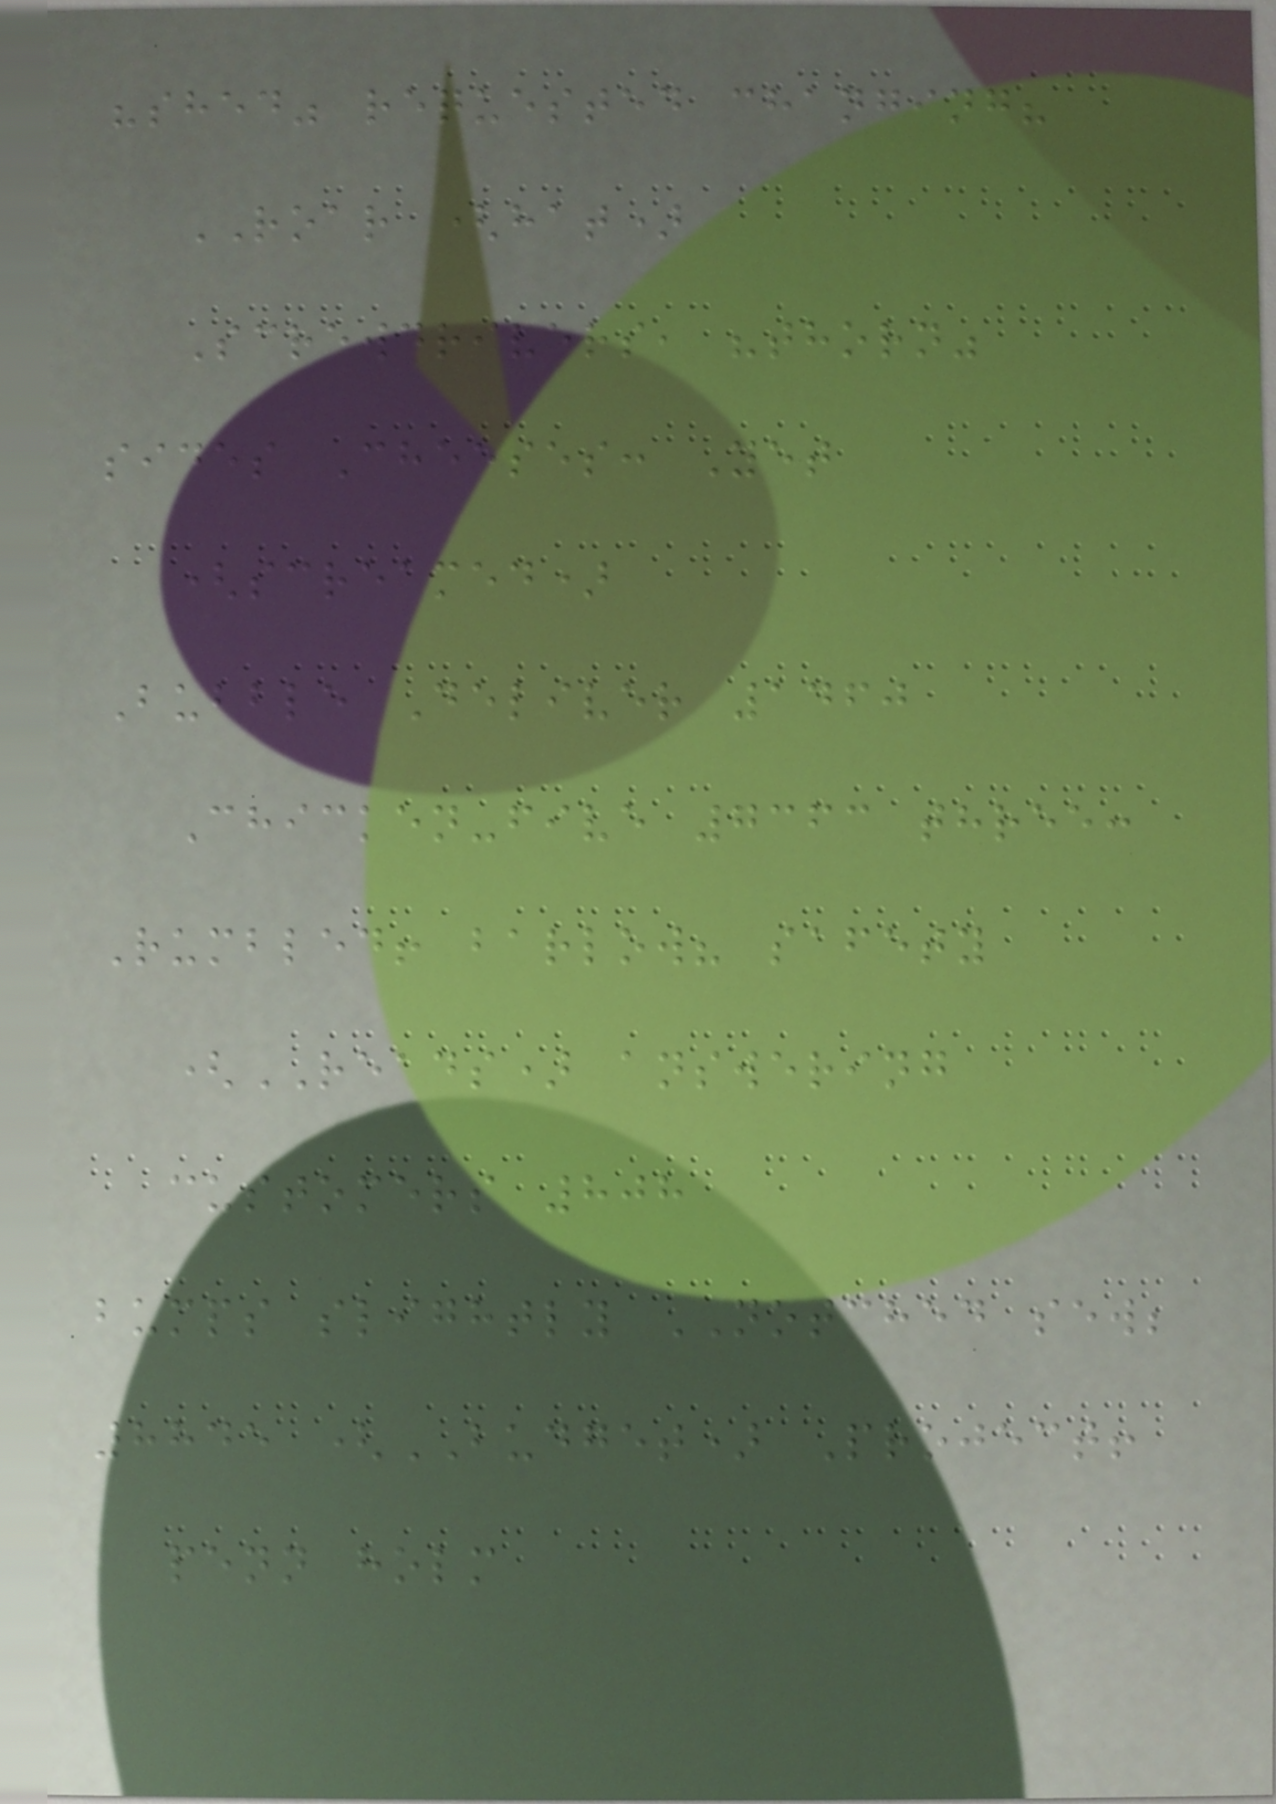"shed" requested changing?
ROAR (hat)
Screwdrivers, "thorn"
sides Cheeses: Yet
(screamed)
Bubble Deliver 1460
Chicken-five 7363 three:
Rumbled! barlow? safety
(READS) answering
customers 808
bumps slightly NOTCHED sew;
8845 (BUDGET) Project!
penn holm
